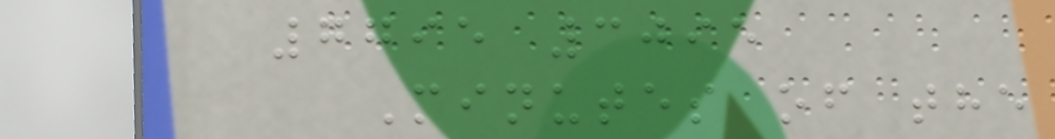7795 3095
Minutes of the
